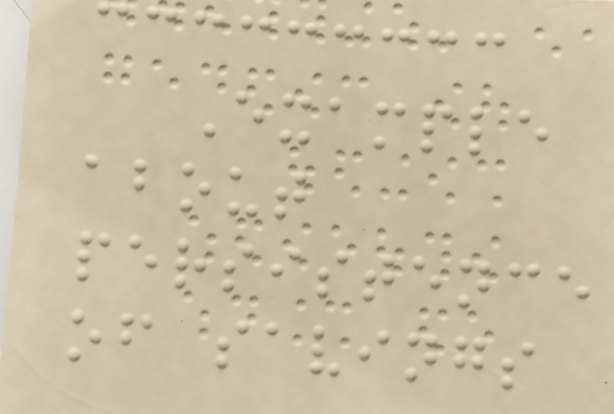Example
about
persistence
of savings
